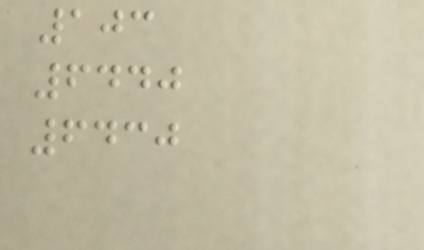103
6440
6430
